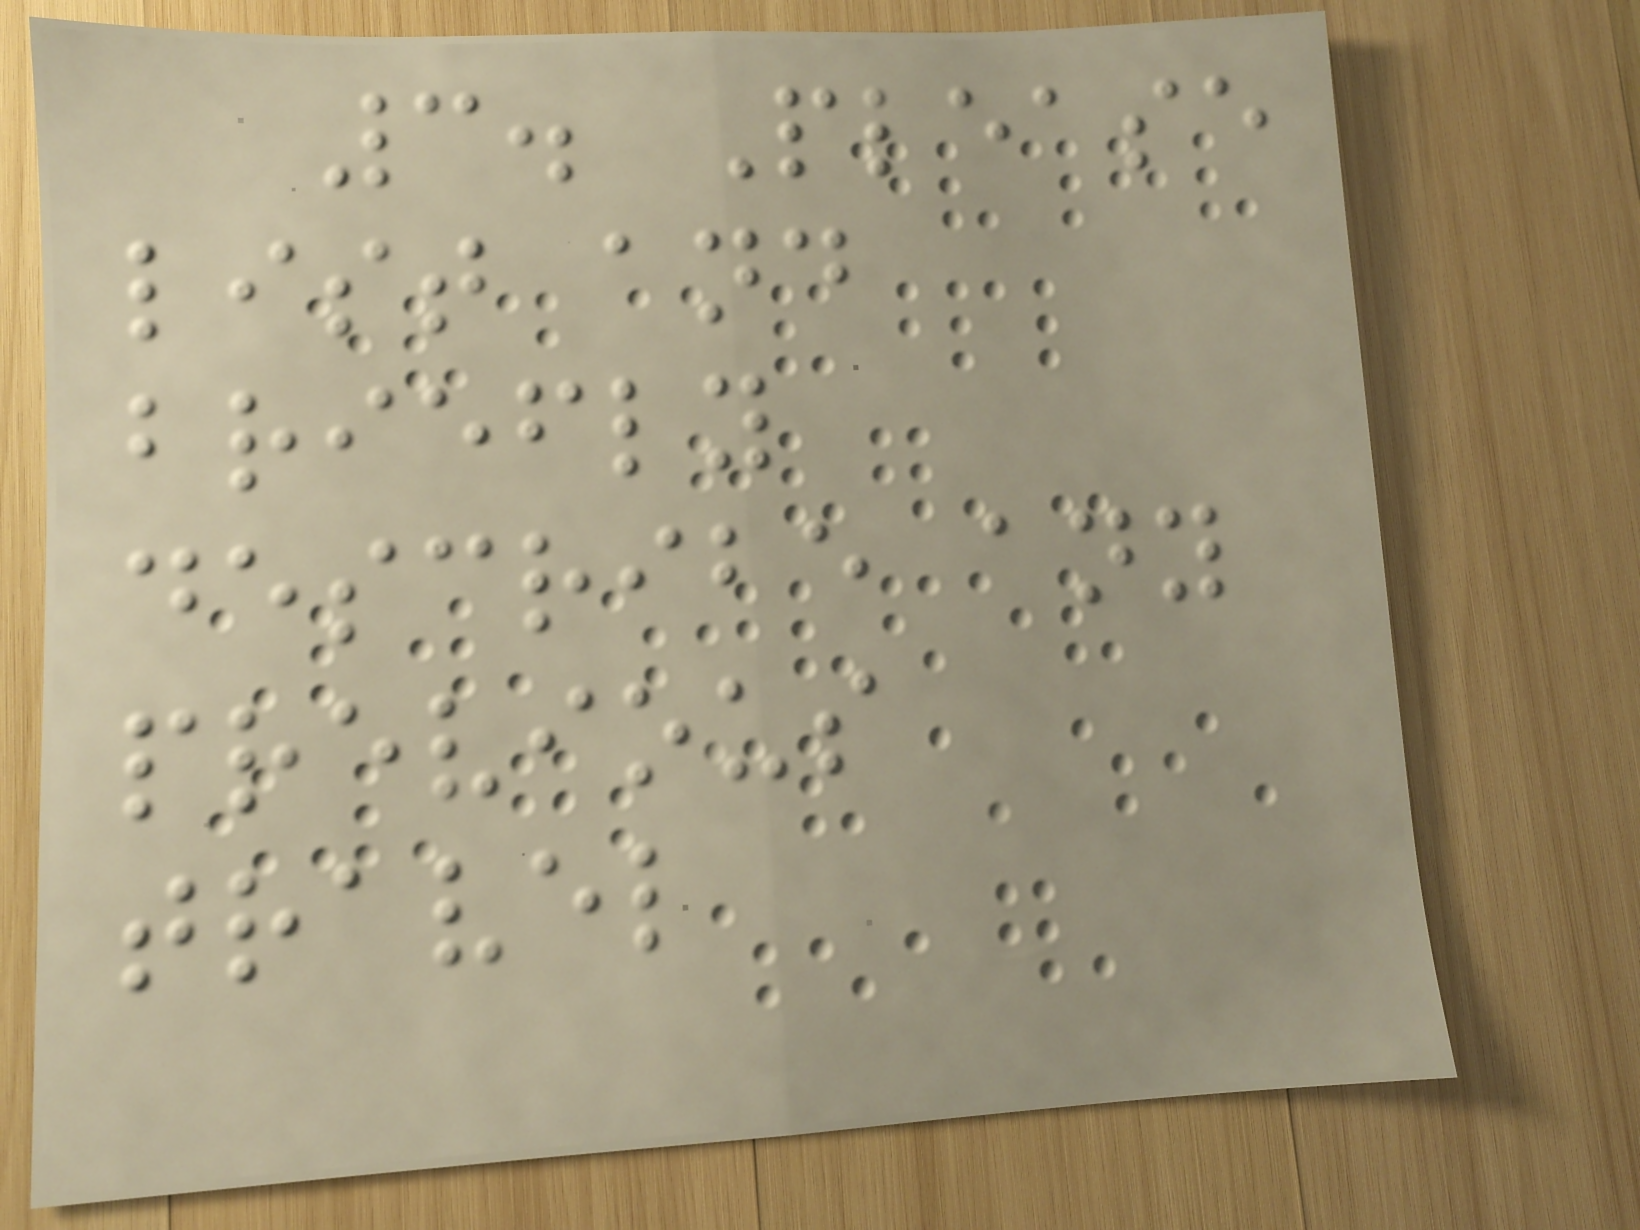3. Please
list and
briefly
describe any
previous
travel
